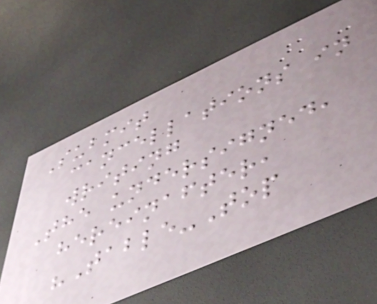Submit
cancellations in
writing
The undersigned,
hereinafter,
"Table-Top
